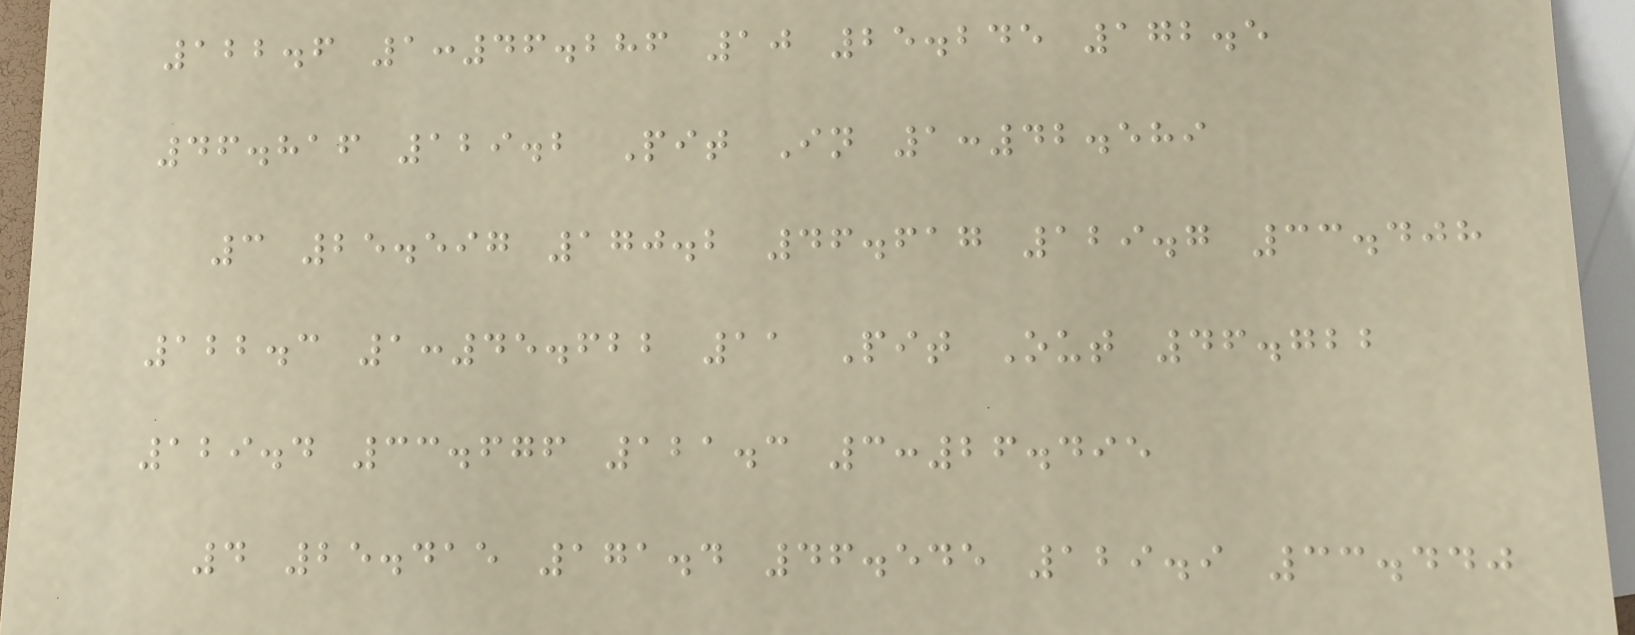122.6 1:46.286 10 25.245 172.5
46.816 129.2 Pit In 1:42.589
3 25.597 170.2 46.617 129.7 33.408
122.3 1:45.622 11 Pit Out 46.722
129.4 33.676 121.3 3:26.495
4 25.415 171.4 46.545 129.9 33.440
